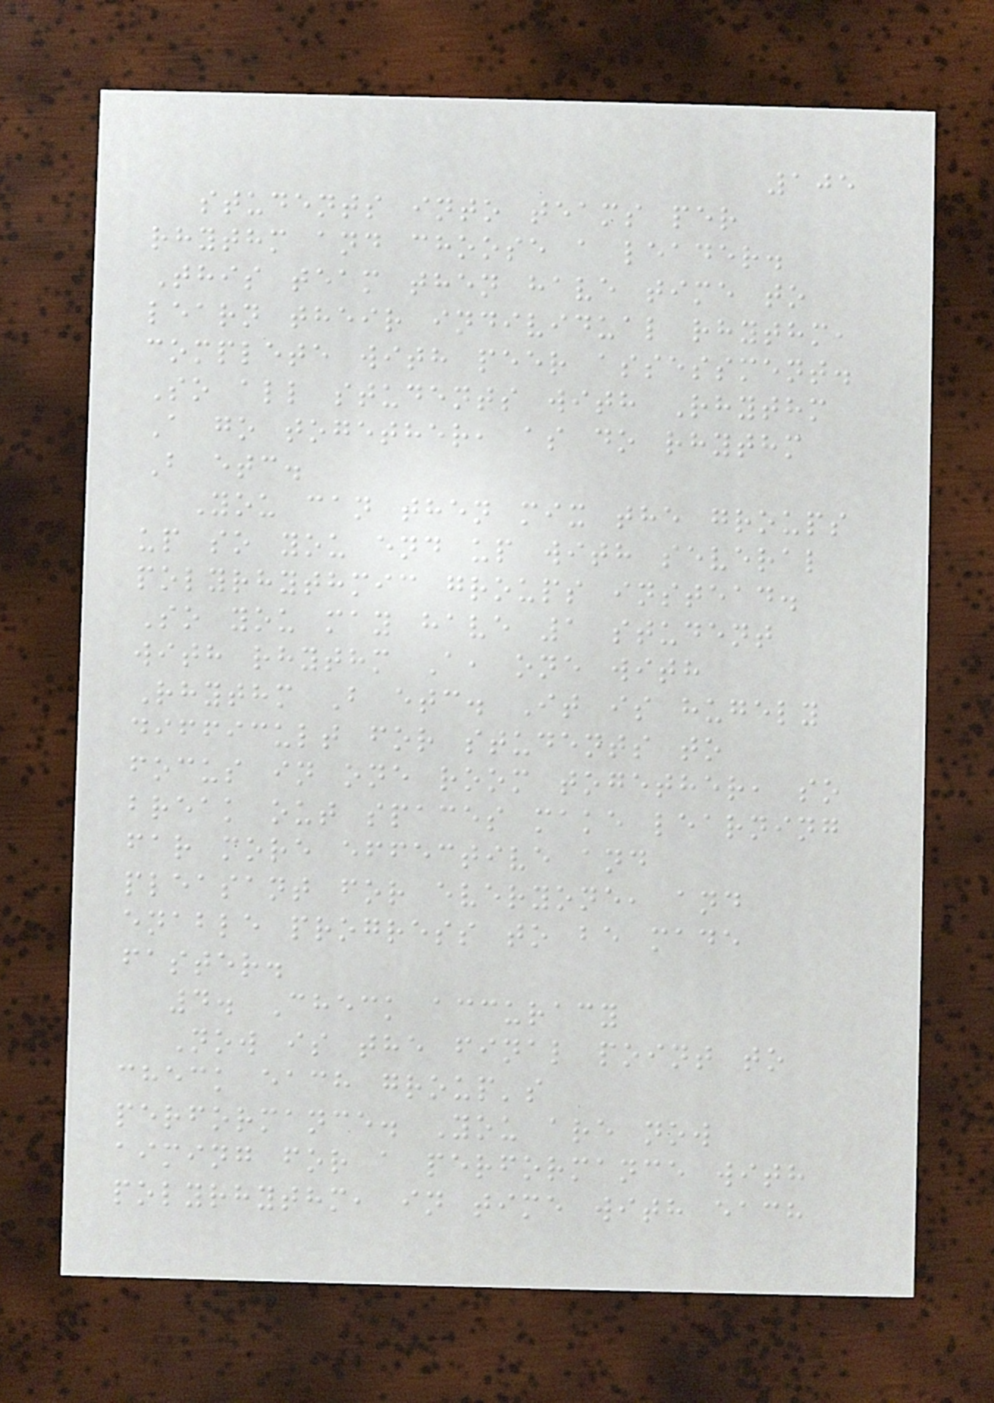105
students into teams per
rhythm and choose a leader.
This team then have time to
learn their individual rhythm,
complete with peer assessment.
So all students with Rhythm
A go together, as do rhythm
B etc.
You can then mix the groups
up so you end up with several
polyrhythmic groups instead.
So you may have 1 student
with rhythm A, one with
Rhythm B etc. It is hugely
difficult for students to
focus in one room together, so
break out spaces make learning
far more effective and
pleasant for everyone, and
enable progress to be made
faster.
4. Check accuracy
Now is the final point to
check each group's
performance. You are now
aiming for a performance with
polyrhythm, in time with each
